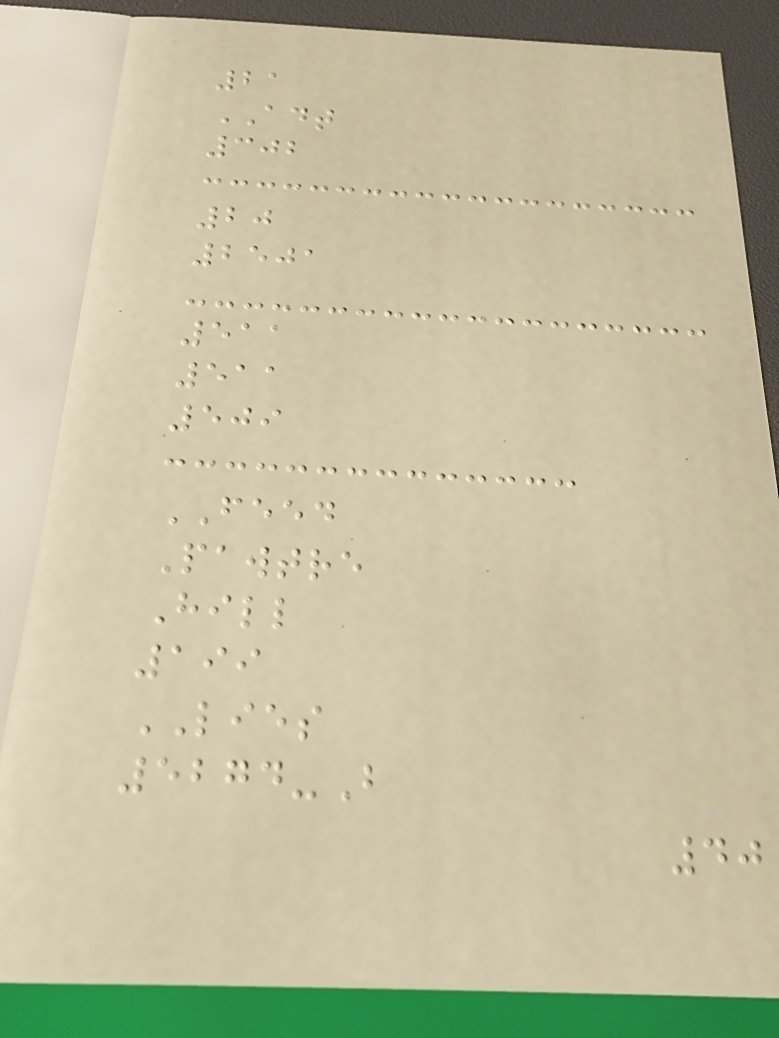21
ADT
302
20
2501
511
511
509
FEED
Pawtre
Hill
199
LIES
5274-B
40
